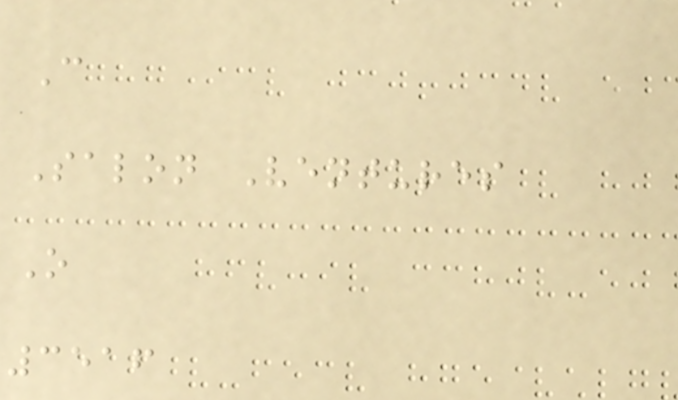C
Salon Ventures
O
3516
